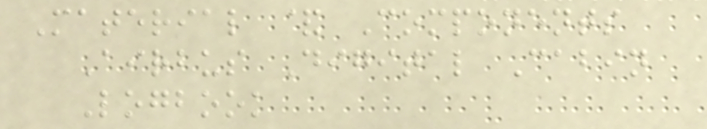Material & Components
Airbus Digital Cabin
Logbook
